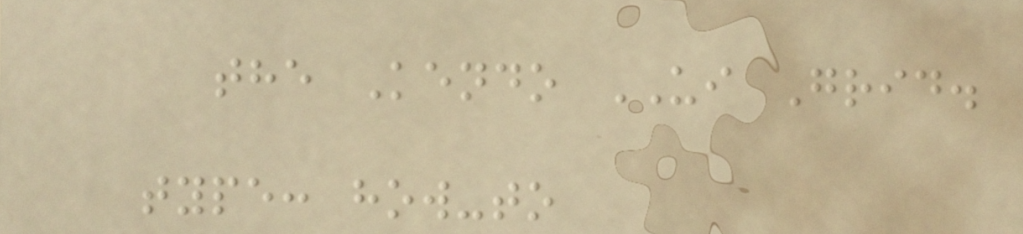the Kendo UI Grid.
type: how-to
